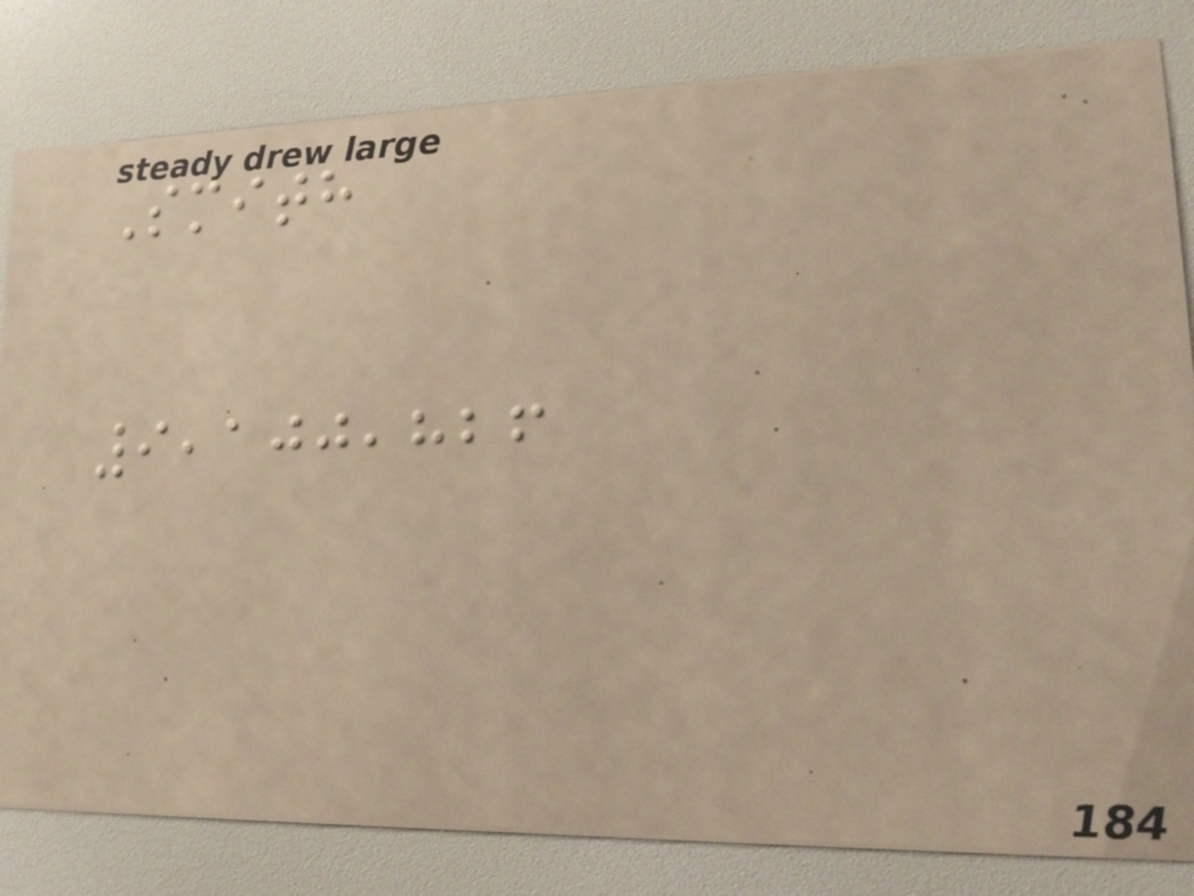Smith
9,100,826
